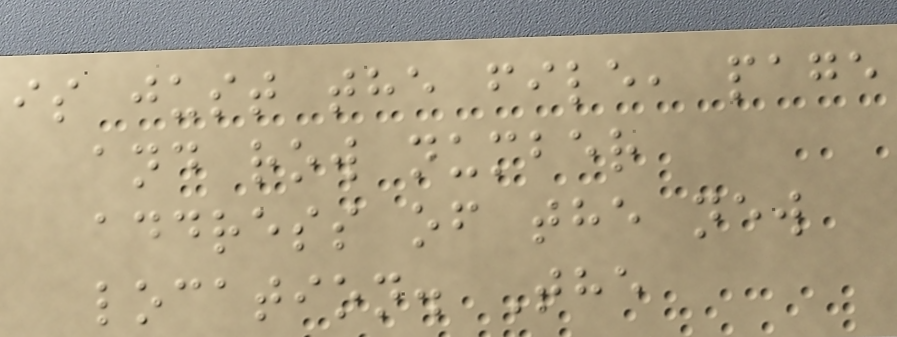is just the file, page
and row number
address of the new
location. The
